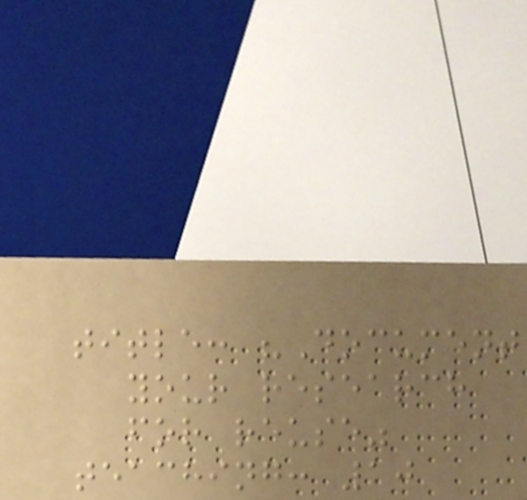title: "Document
your research
for reuse"
teaching: 10
